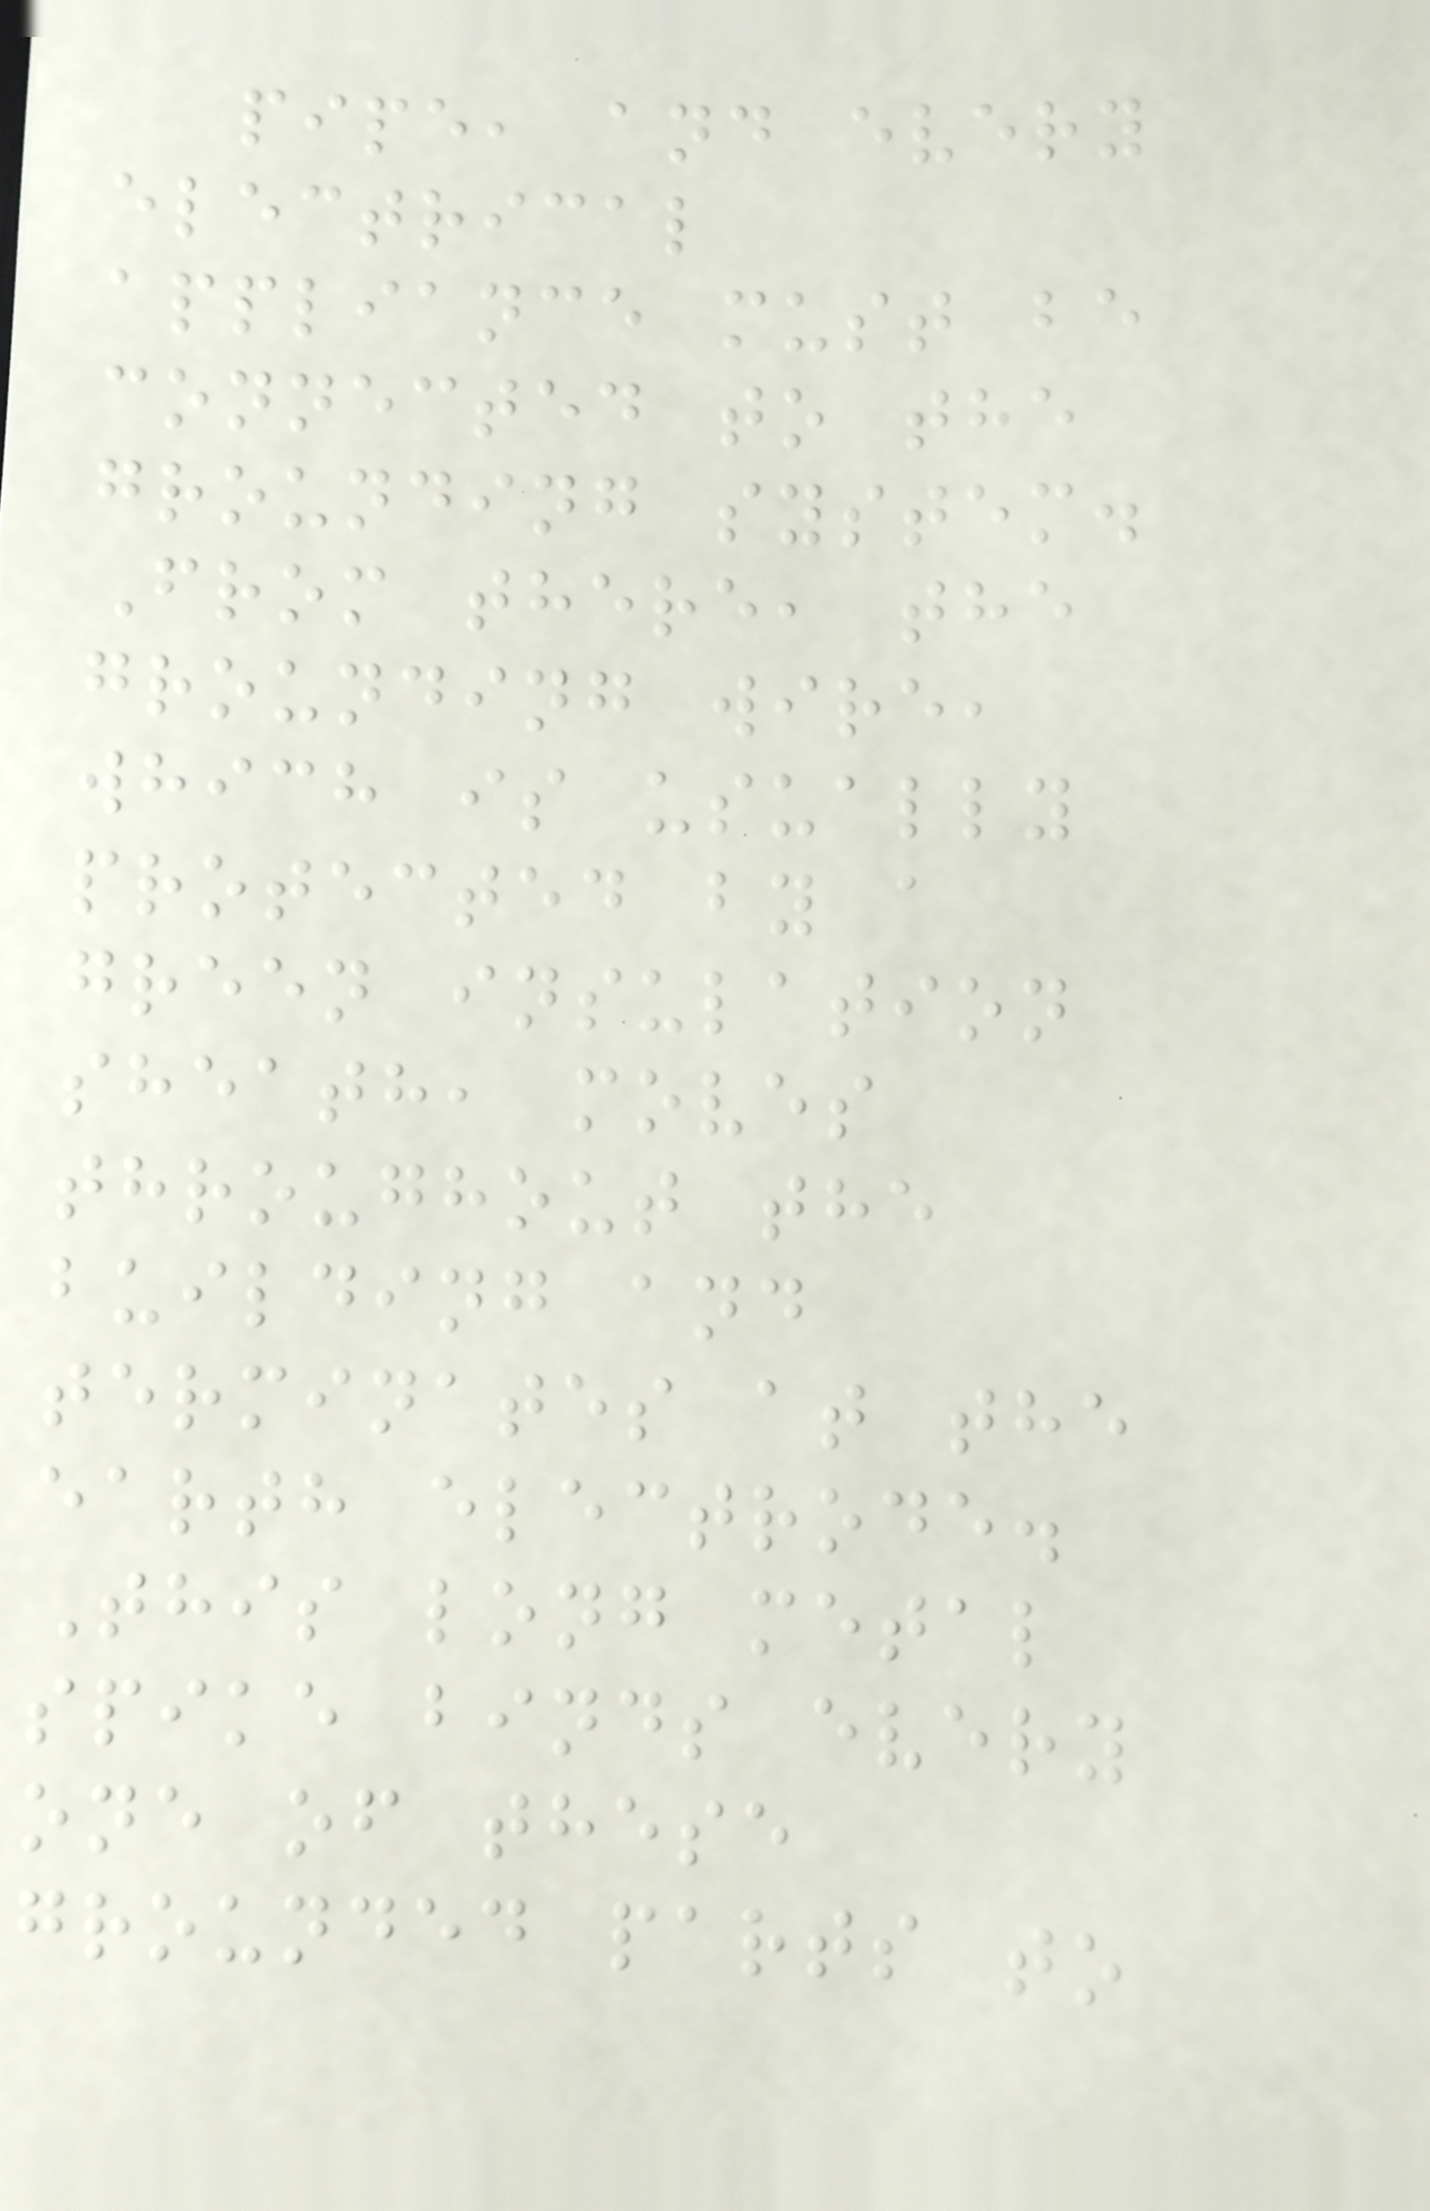pipe, and every
electrical
appliance must be
connected to the
grounding system.
From there, the
grounding wire,
which is usually
protected by a
green insulation
sheath, moves
throughout the
building and
terminates at the
earth electrode.
This long metal
spike binds every
one of these
grounded parts to
